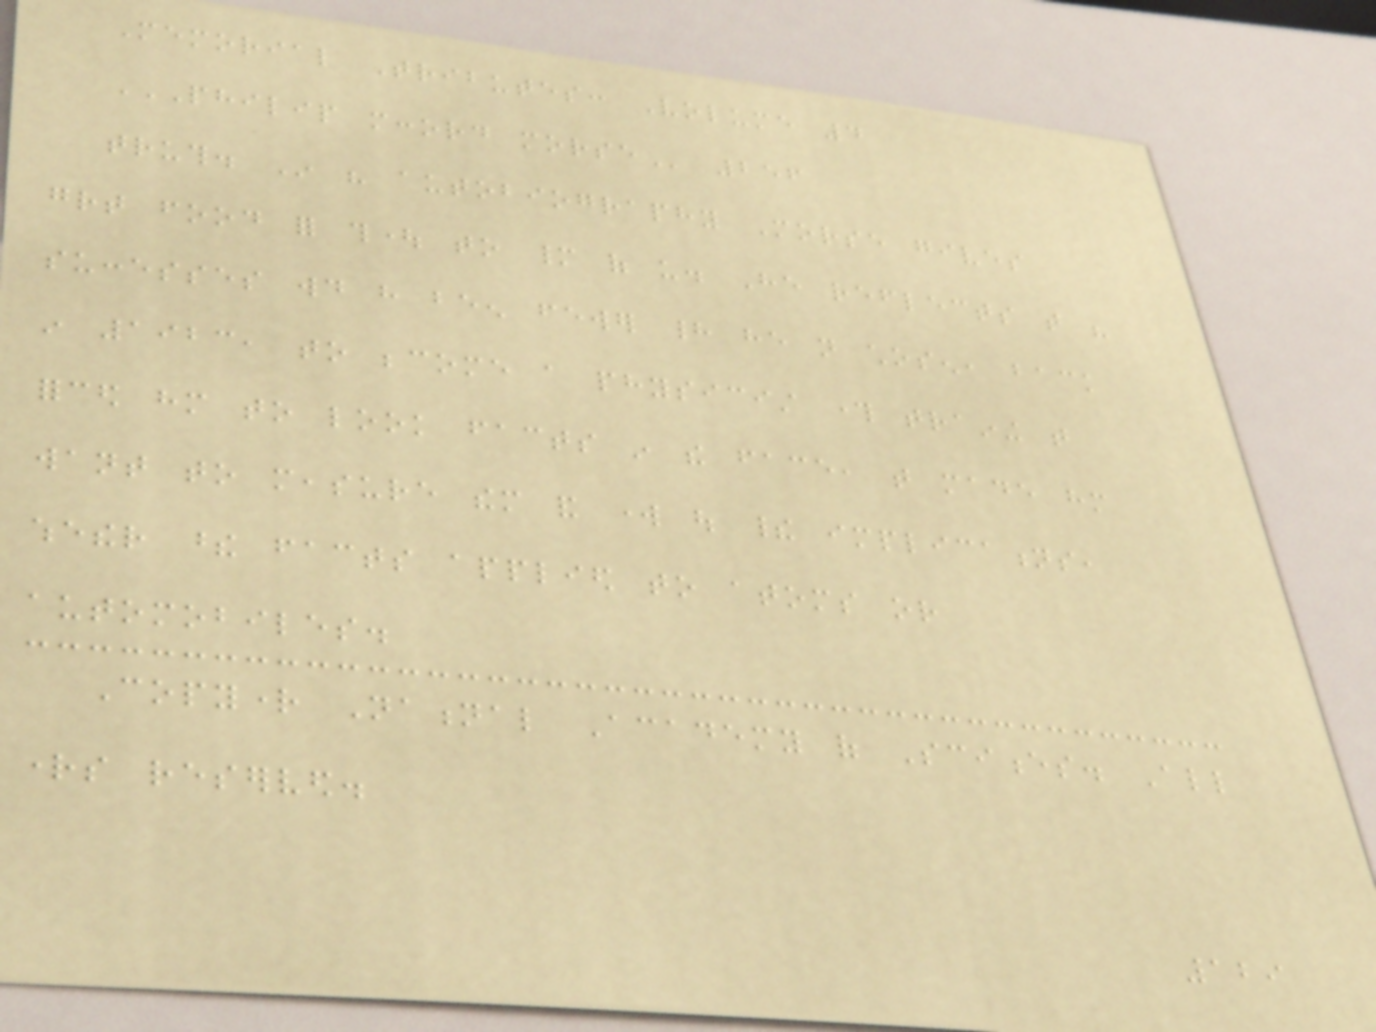Memorial Tributes: Volume 4
PHILIP MCCORD MORSE 256
truth. In his autobiography Morse gives
great food for thought to many of us. He reflects that his
successes would have been fewer had he not chosen, back
in 1923, to become a physicist through training that
forced him to look facts in the face, that made him
want to measure them and work out their implications,
whether these facts applied to atoms or
automobiles.
Copyright National Academy of Sciences. All
rights reserved.
129
